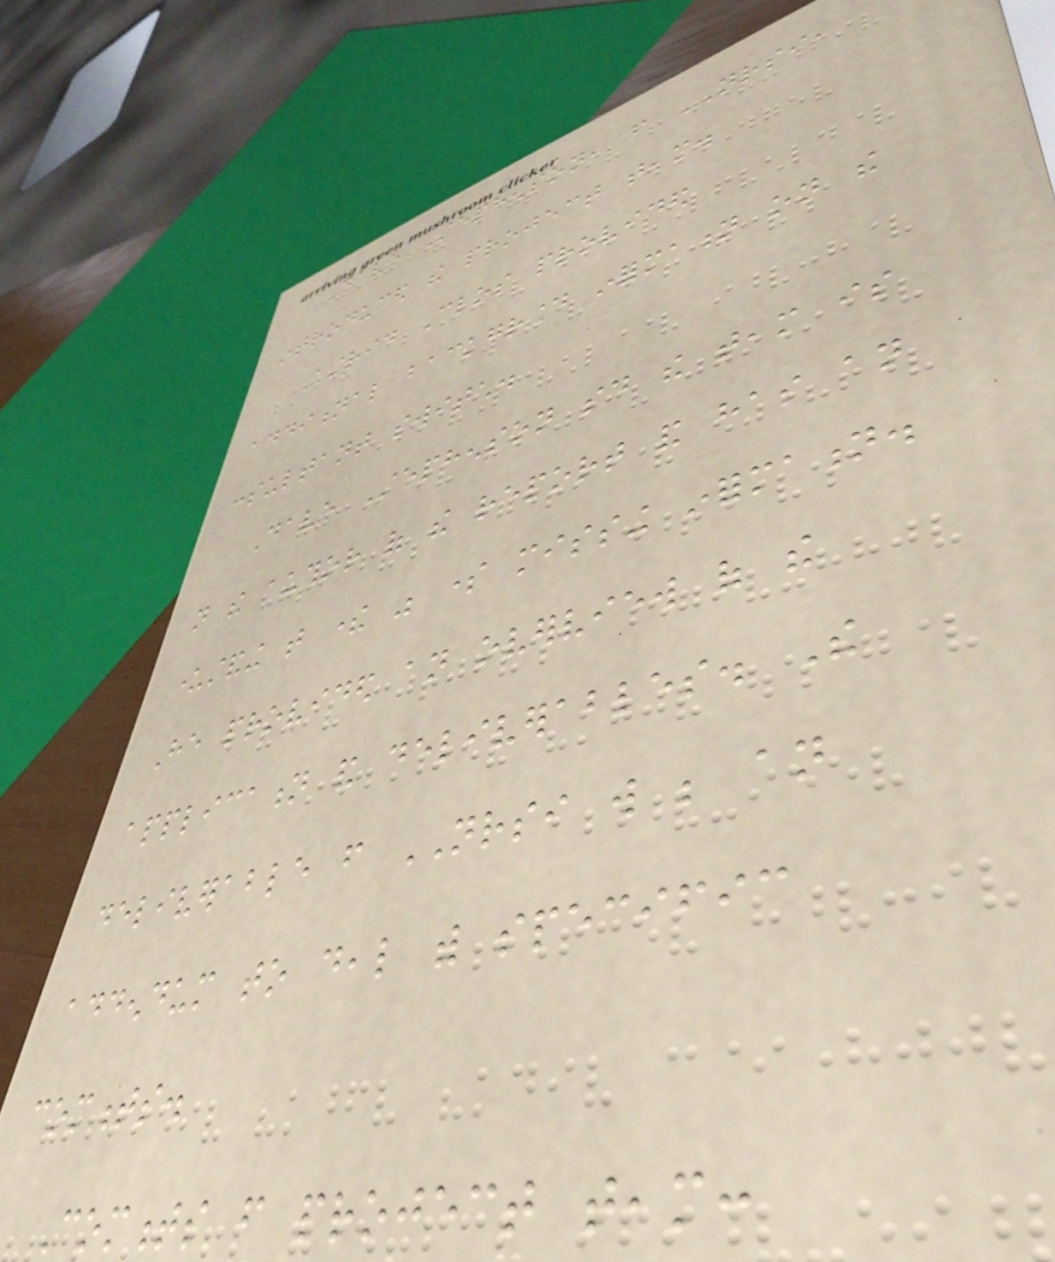Dave Stephenson, from NRSI,
introduced the project team.
Astrid Clos provided
additional background information on the
consultant switch.
Dave Stephenson said the team is
not the author of the report and has an
understanding that there was some missing information.
He provided an overview of the
application and deliverables. The
deliverable from NRSI will be an
addendum to deal with specific
comments.
Comments from project team:
